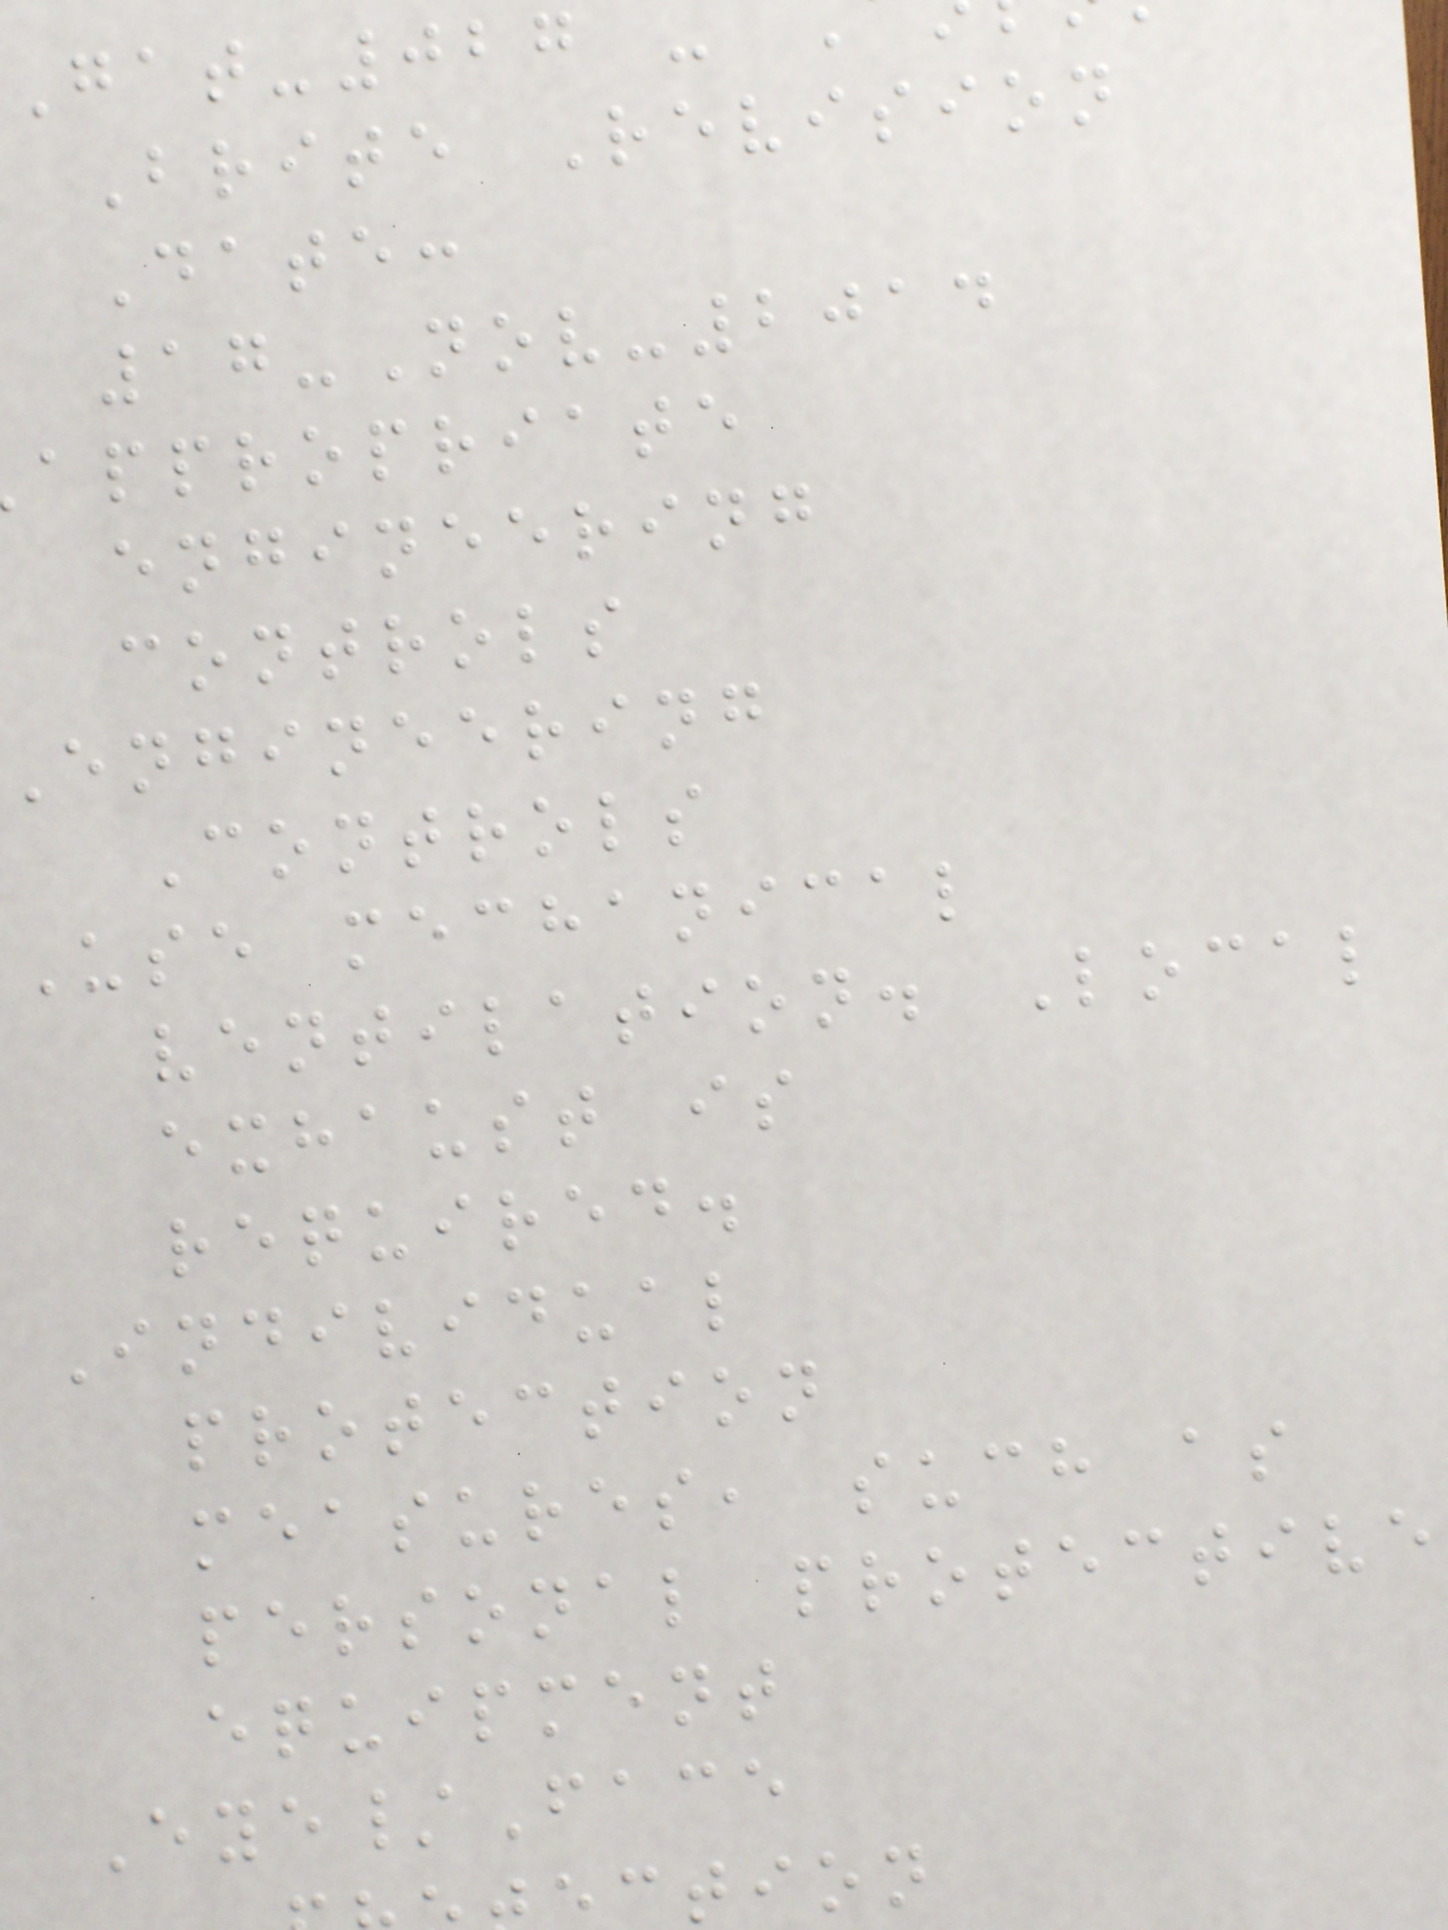gat-027
Brite Revision
Date:
17-Nov-2014
appropriate
engineering
controls
engineering
Controls
Use mechanical
ventilation. Local
exhaust is
required.
Individual
protection
measures, such as
personal protective
equipment
Eye/Face
tion
